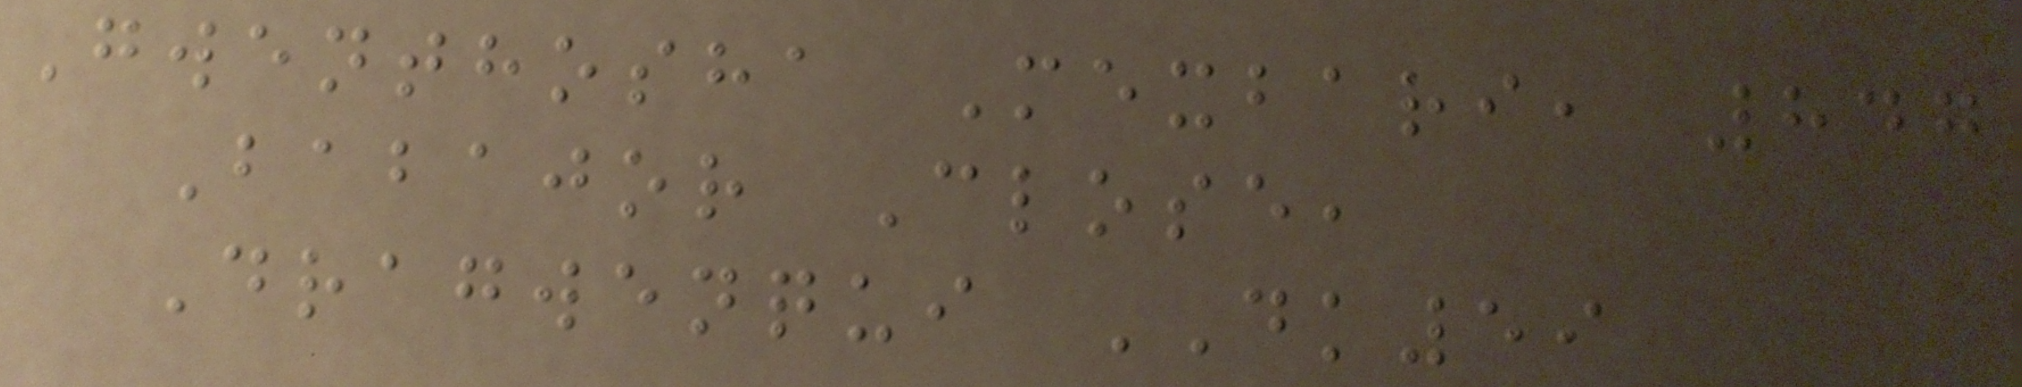Gwenthosha Mexbari, 847
Babajor Close,
Dragwenqui DK59
